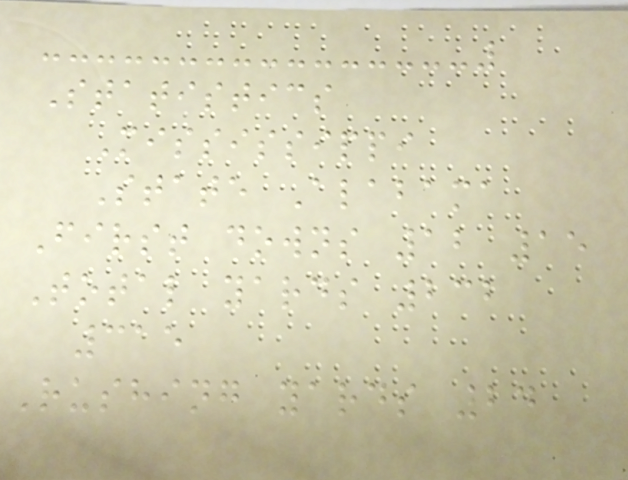Statistics
Mississippi
State Alabama
First downs 12 15
Total yards 232
315
Rushing yards 24
